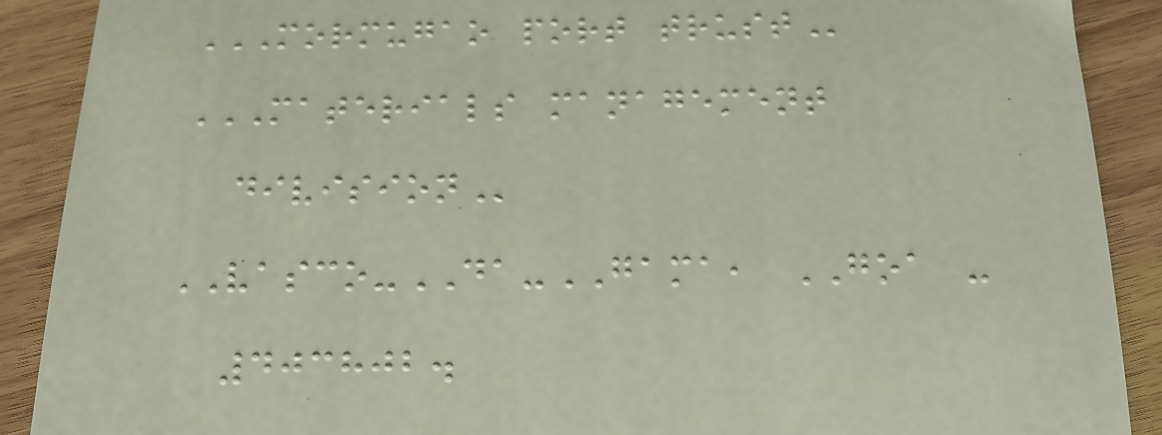MORMUGAO PORT TRUST
MATERIALS MANAGEMENT
DIVISION
VASCO-DA-GAMA, GOA -
403802.
